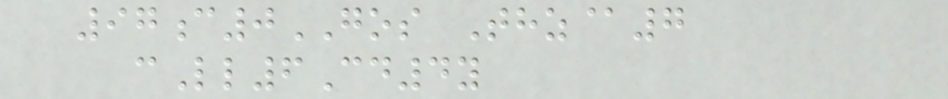97c0GOS Thz@7
cLl6Cd4y
